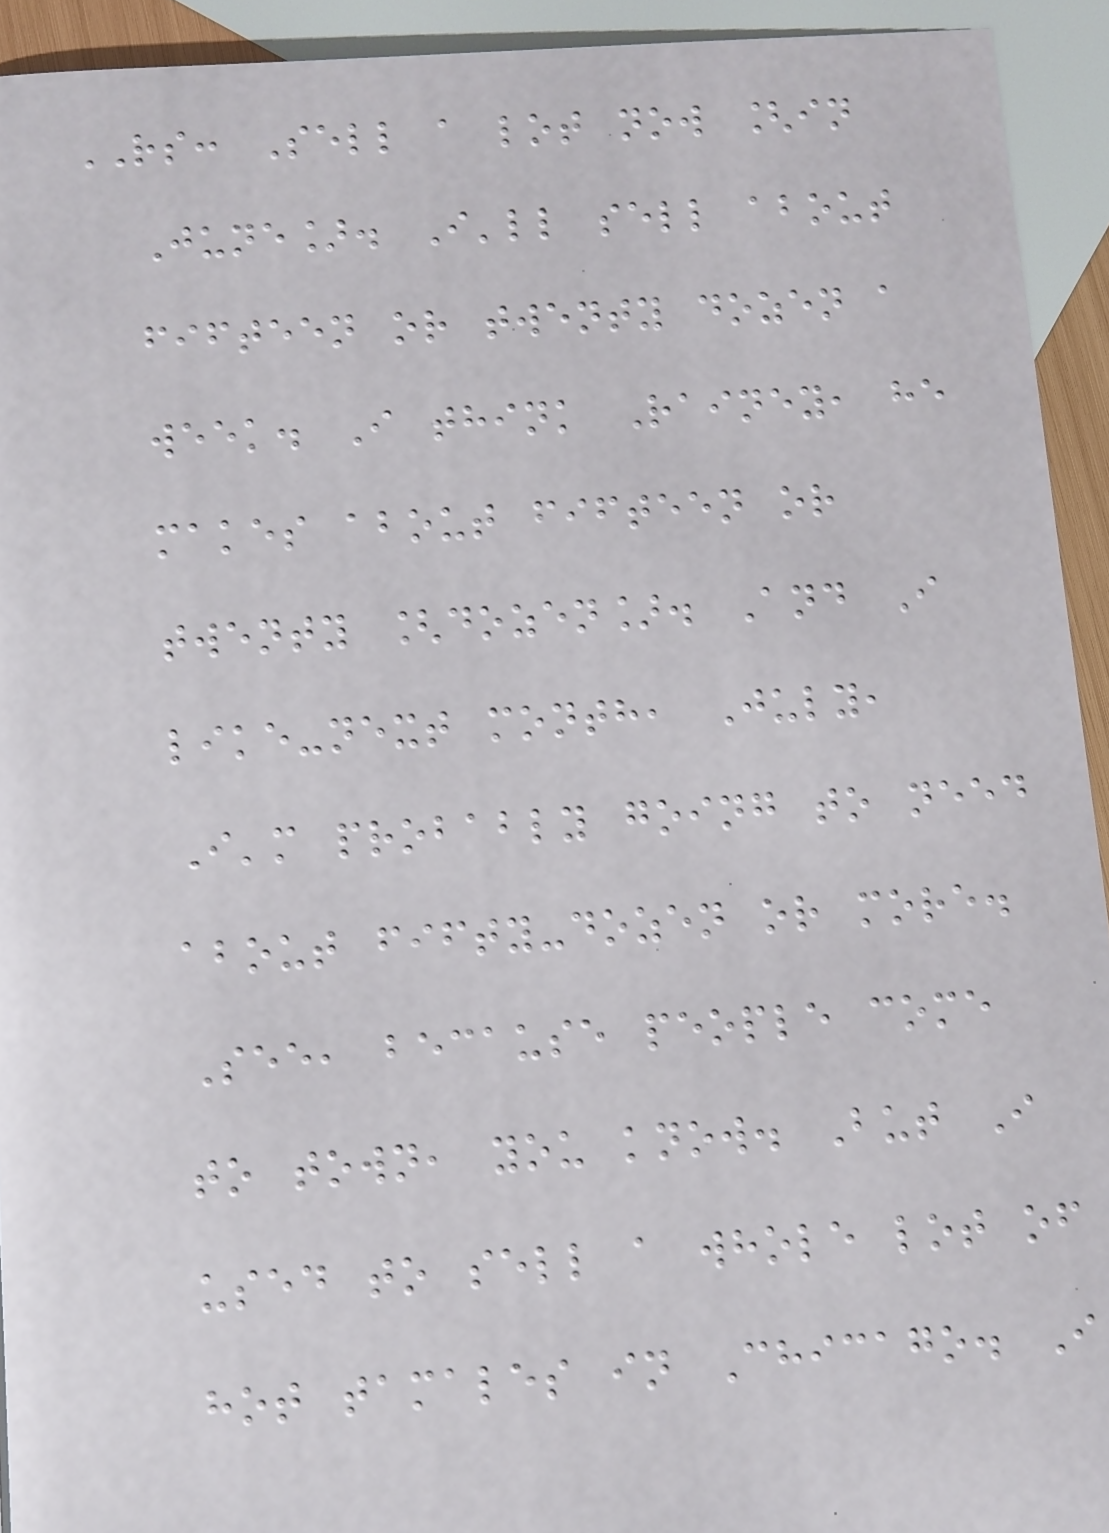RS: Sell a lot now [in
June]. I'll sell about
fifteen or twenty dozen a
week. I think Rainey, he
makes about fifteen or
twenty [dozen]. And I
like-next month, July,
I'm probably going to need
about fifty-dozen or more.
See, because people come
to town, you know. But I
used to sell a whole lot of
hot tamales in Chicago. I
